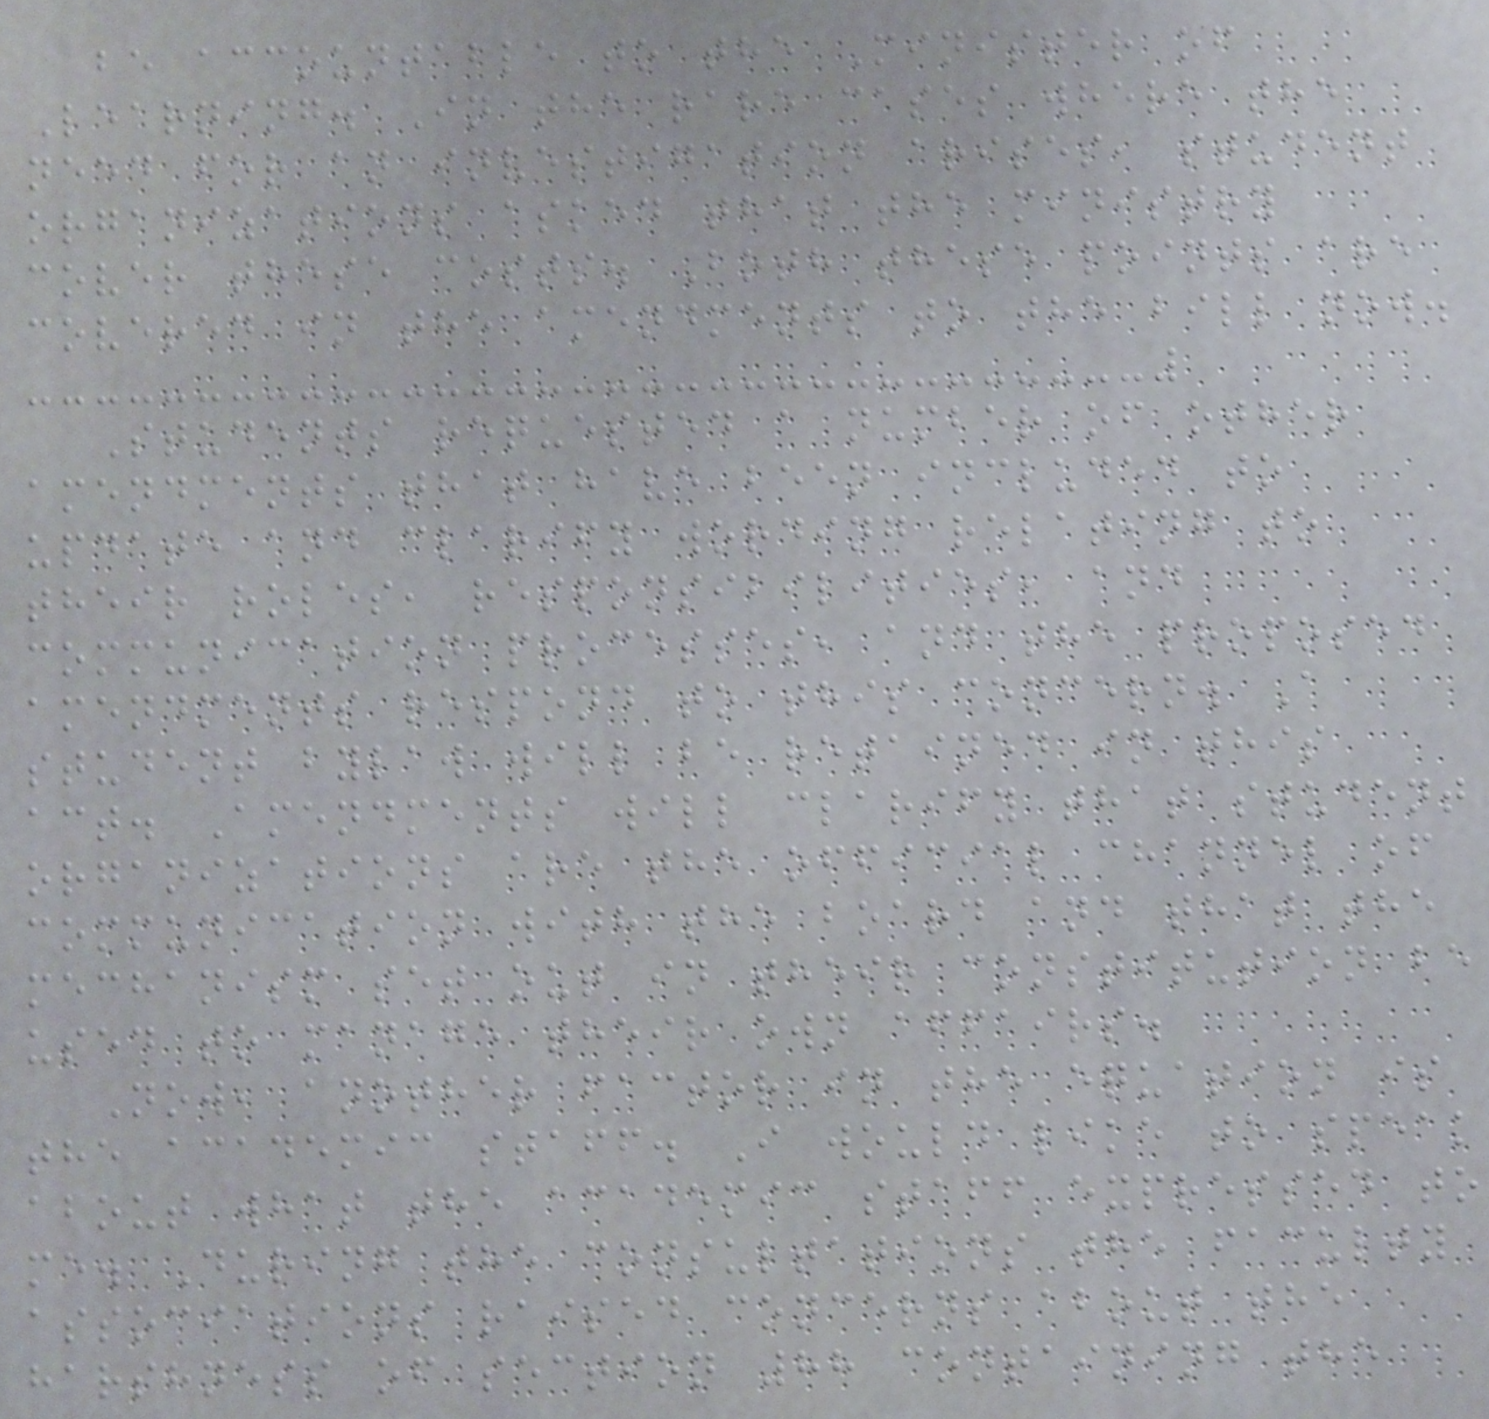be accountable to the Minister of
Learning. In the rare cases where the
need for an investigation arises, student
organizations asked that the ministry
cover these costs. Both these points are
covered in the amendments to the bill now.
Students requested a number of other
amendments that have been included to
update and clarify wording relating to
their roles, responsibilities, and
communication processes, and the proposed
amendments respond to this concern. A
student bylaw will be retained in this
act. Amendments will clarify that student
organizations are the official channel of
communication with the board and that the
mechanism set out in their constitution be
used to manage their own affairs.
Now, another factor in the equation is
the academic staff. I would like to speak
about what the academic staff expressed to
me. During the consultations the faculty
associations raised concerns about the
harshness of section 88 containing the
